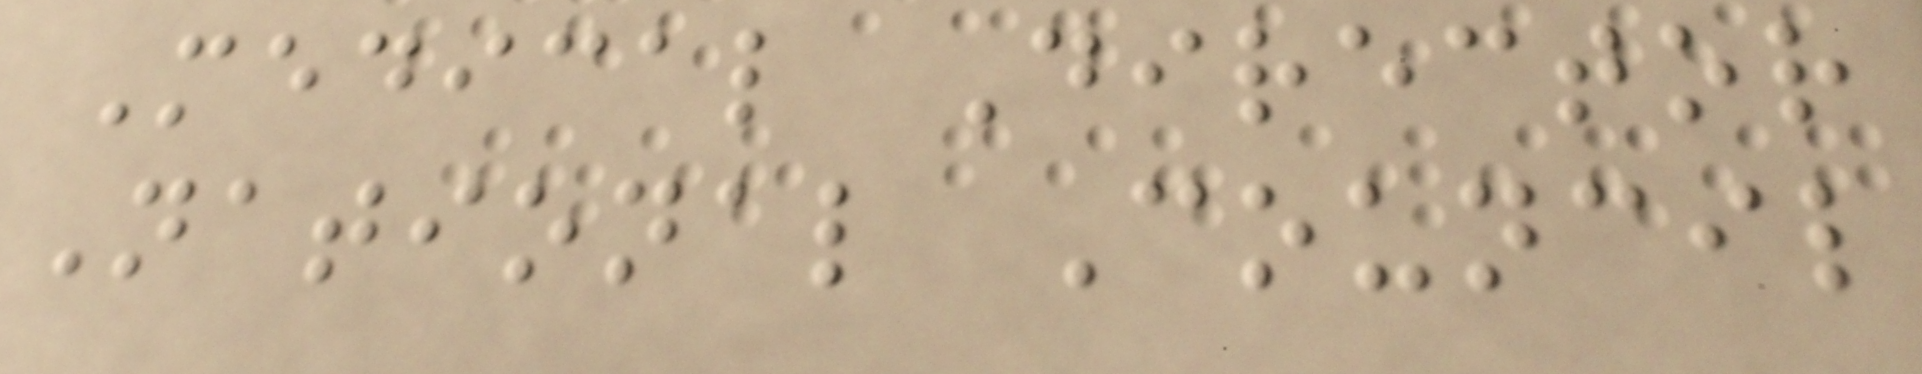Medical Director
National Council
